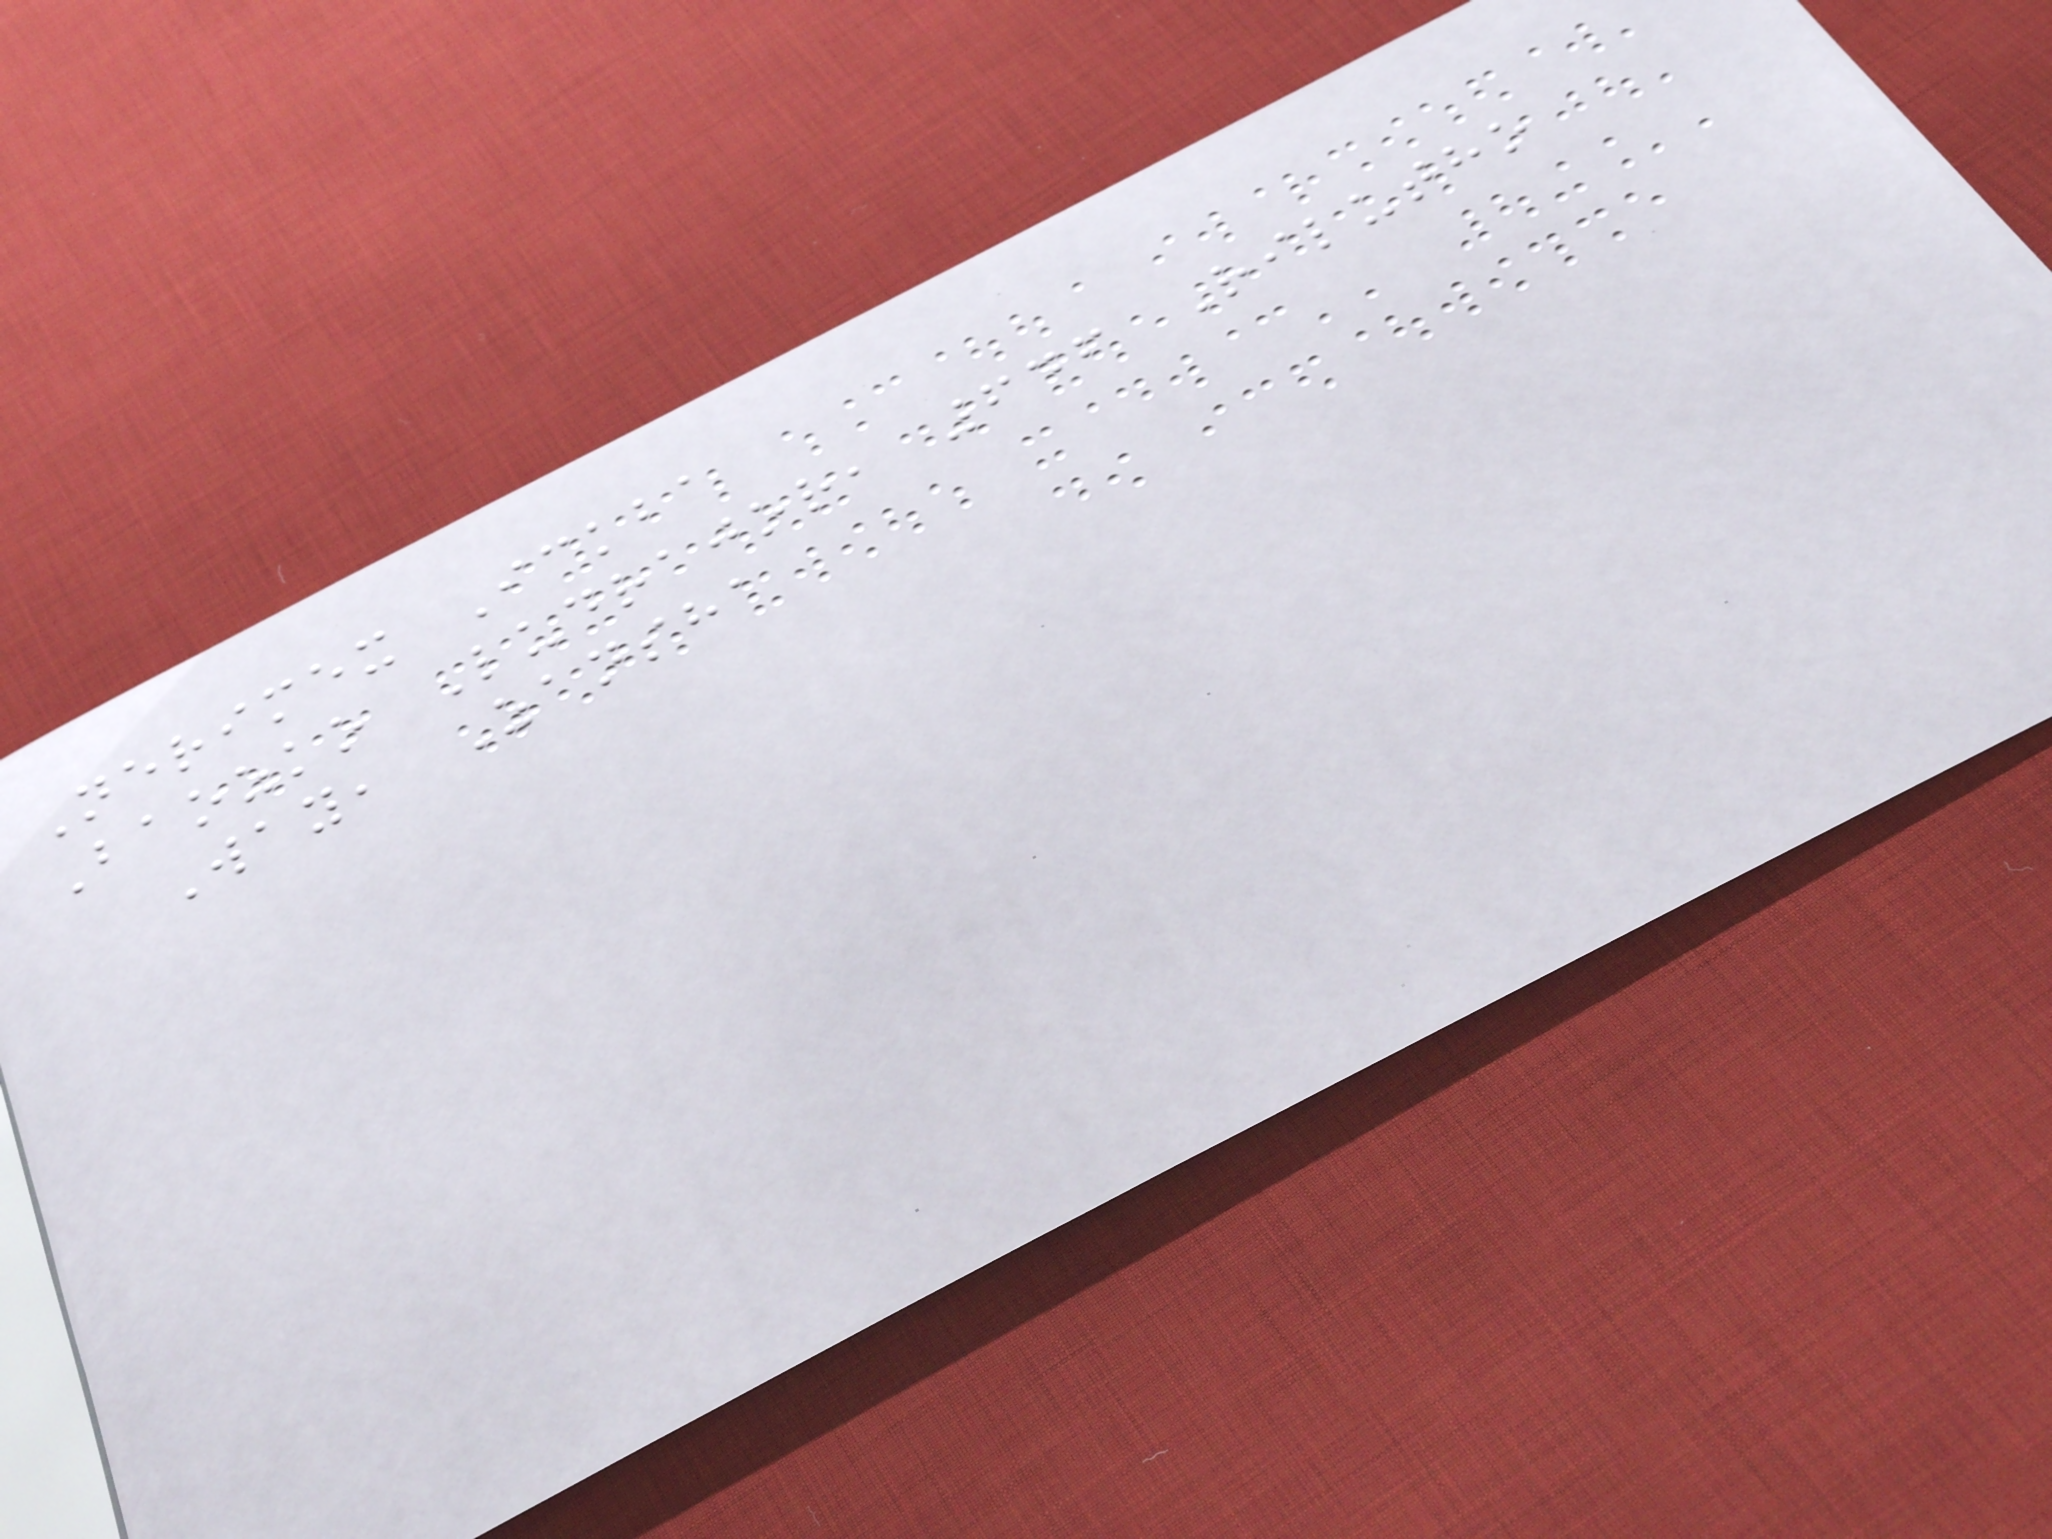Nerimex Ickba
Baozko Ludrajor, 646 Rilutho
Way, Zansha
